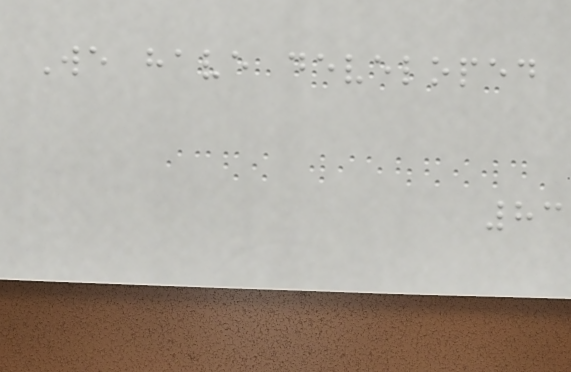We have developed
83
